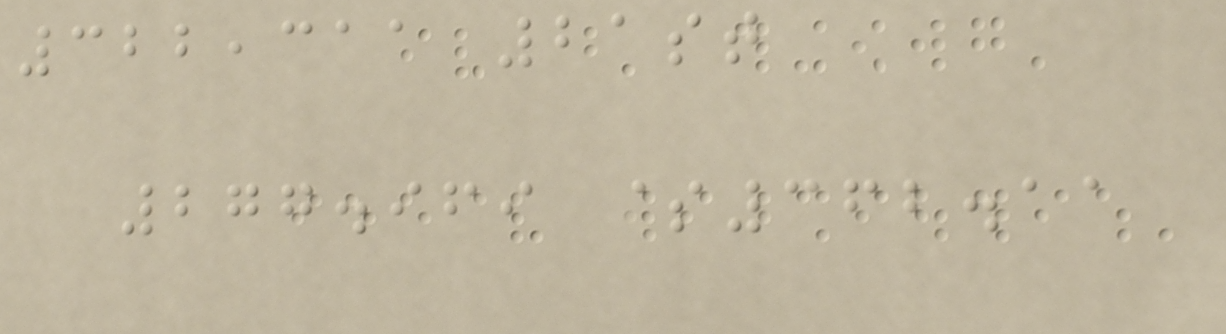322,311 21st
277.969 $362.11
